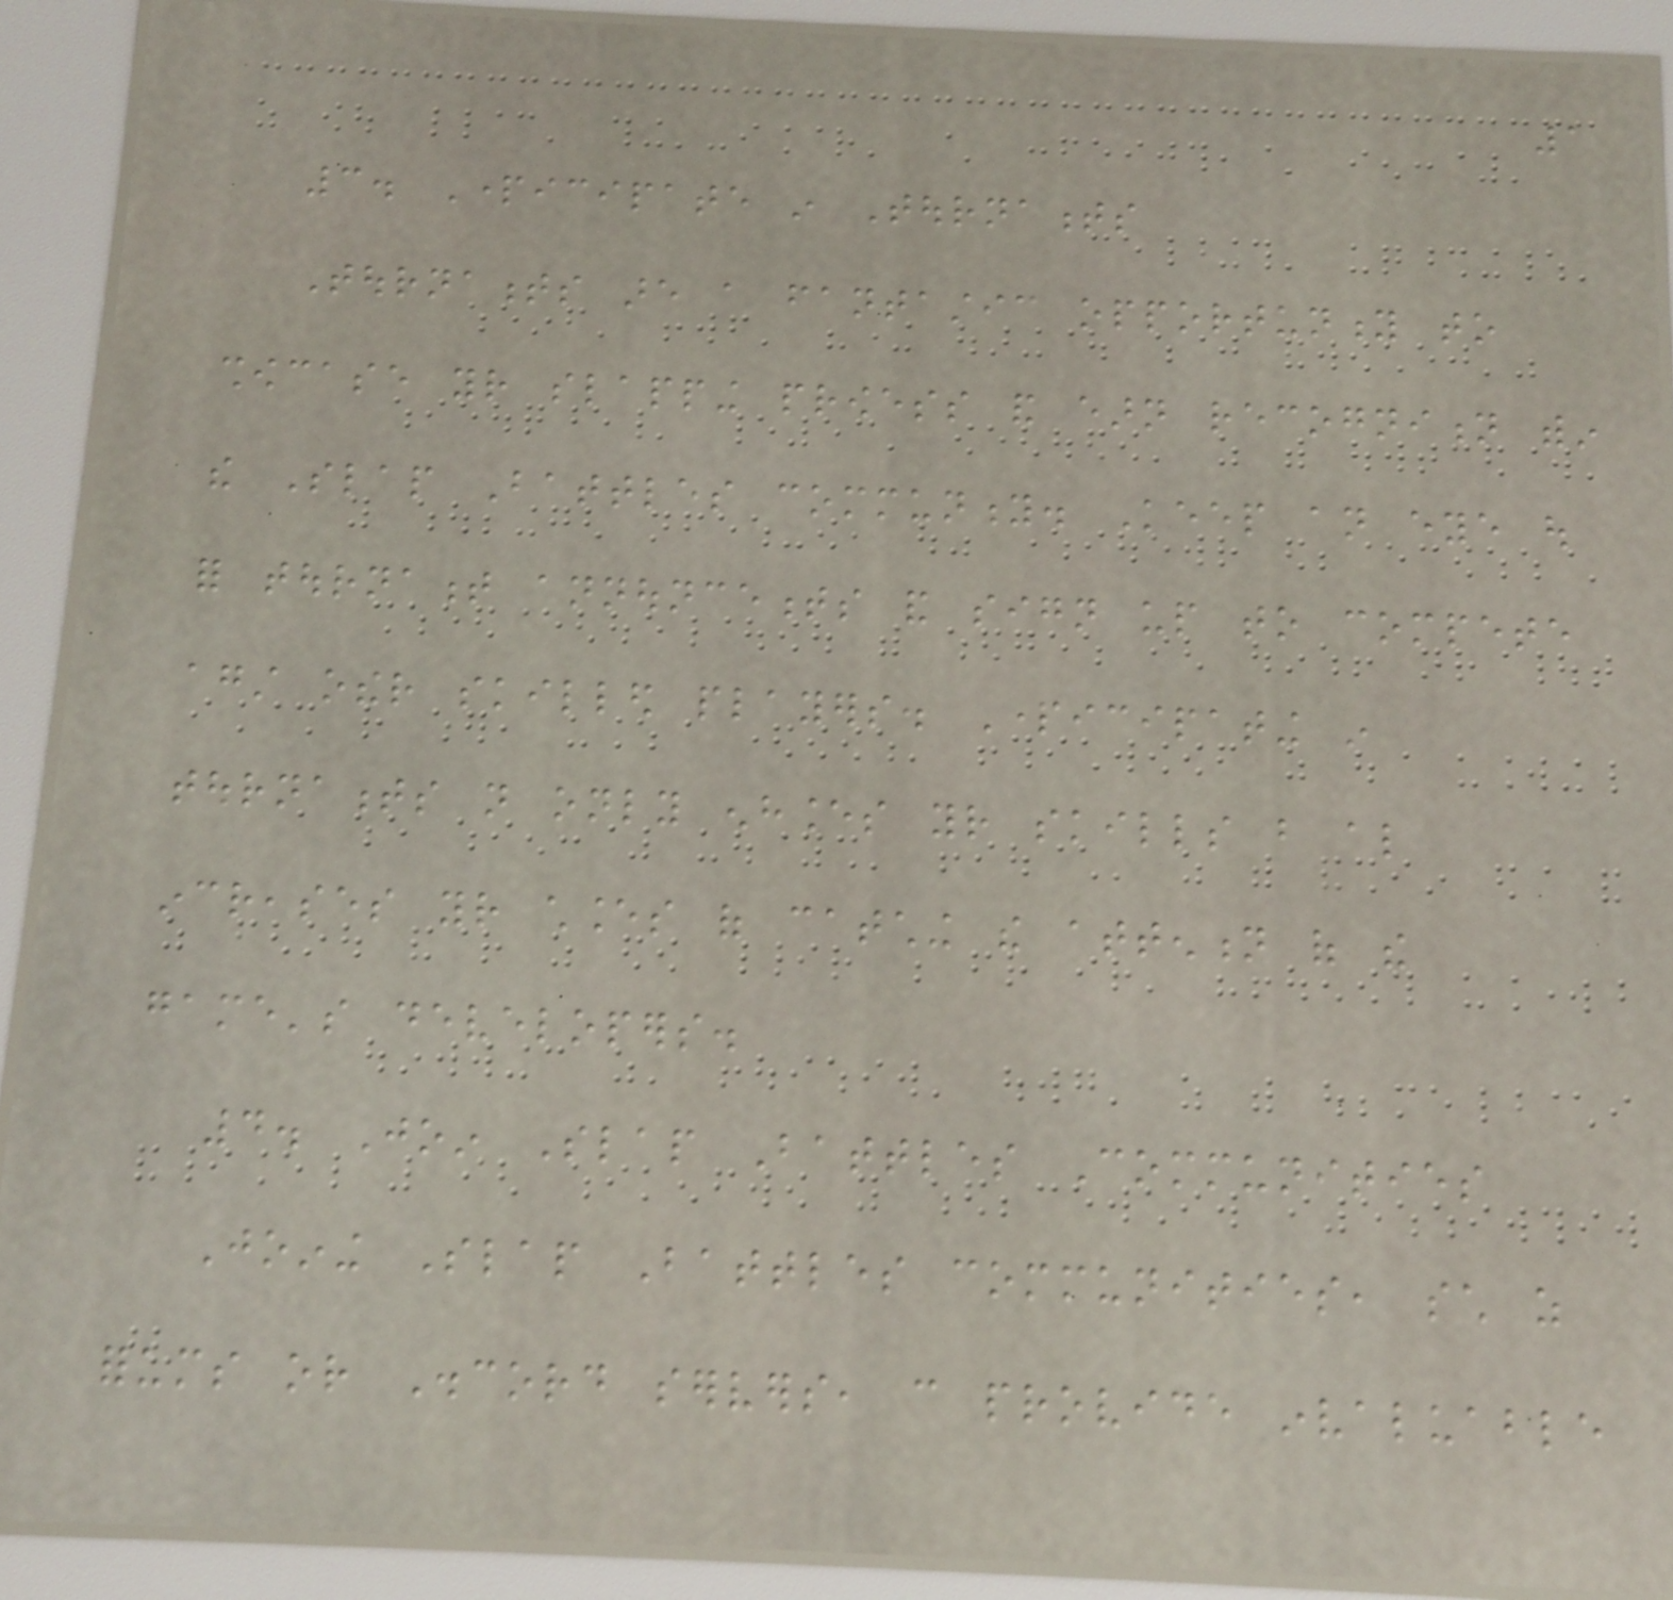1
3. Participate in Tournaments
Tournaments are a fantastic opportunity to
showcase your slapping prowess and earn recognition within
the Slap Battles community. Keep an eye out
for tournament announcements and sign up to compete
against other skilled players. Participating in
tournaments not only enhances your skills but also
increases your chances of catching the attention of the
game's developers.
4. Join Slap Battles Communities
Joining Slap Battles communities, such as
forums or Discord servers, can provide invaluable
